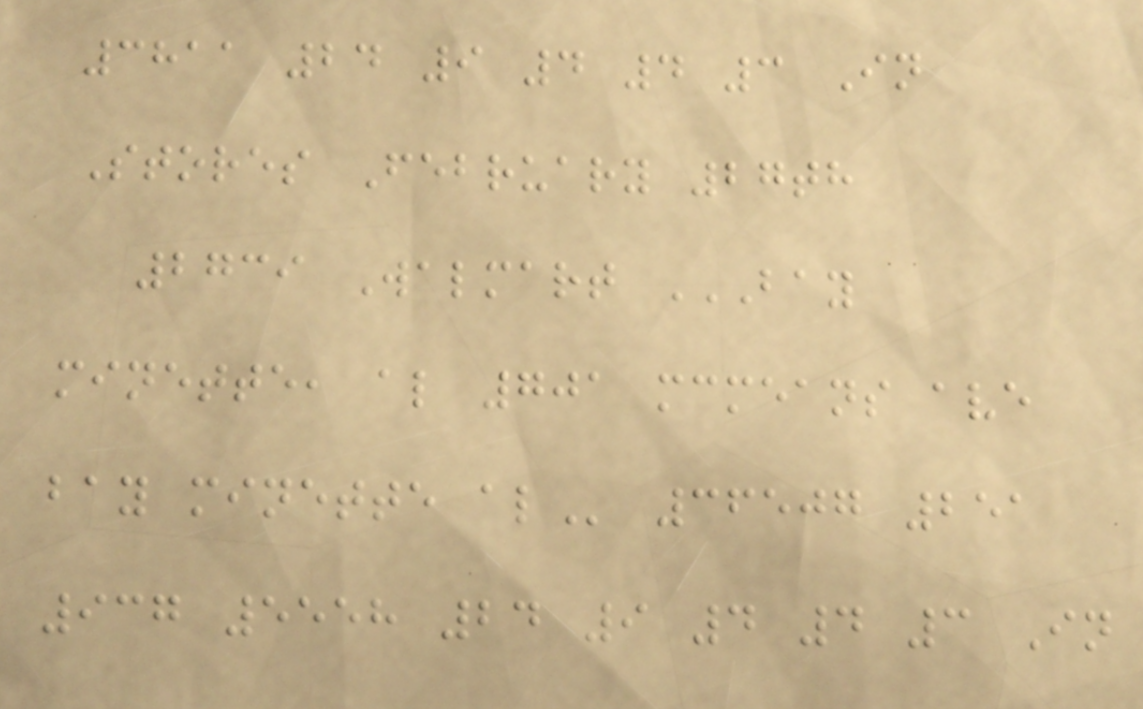3811 24 9 4 4 3 In
Stores February 27th
2739 Walmart BAY
MINETTE, AL 701 MCMEANS AVE
BAY MINETTE AL 36507 251
937 5558 24 9 4 4 3 In
